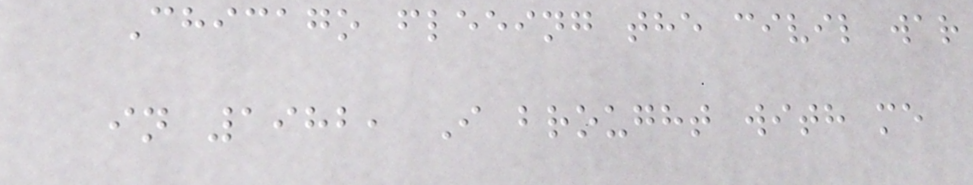Chicago fleeing the civil war
in 1982, I brought with me
